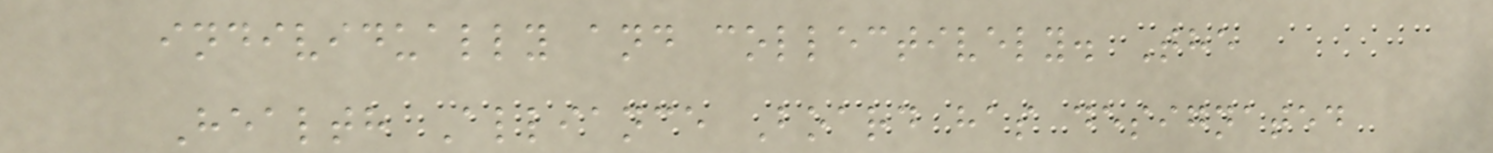individually and collectively. The
Health Alliance Board has designated
